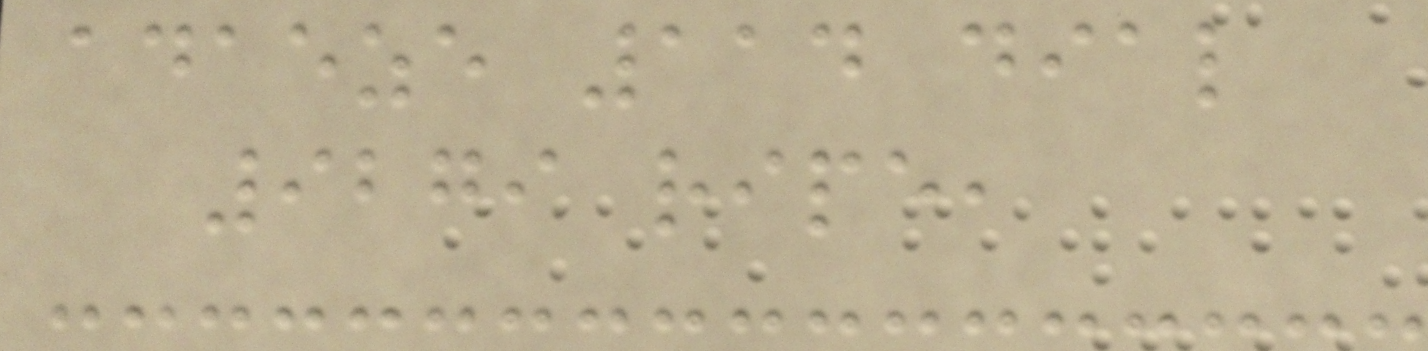adaeze 114 dial
9279 ripe,
